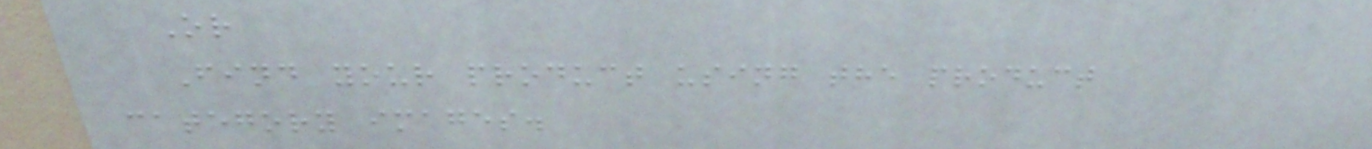Or
Find your product using the product
category images.
